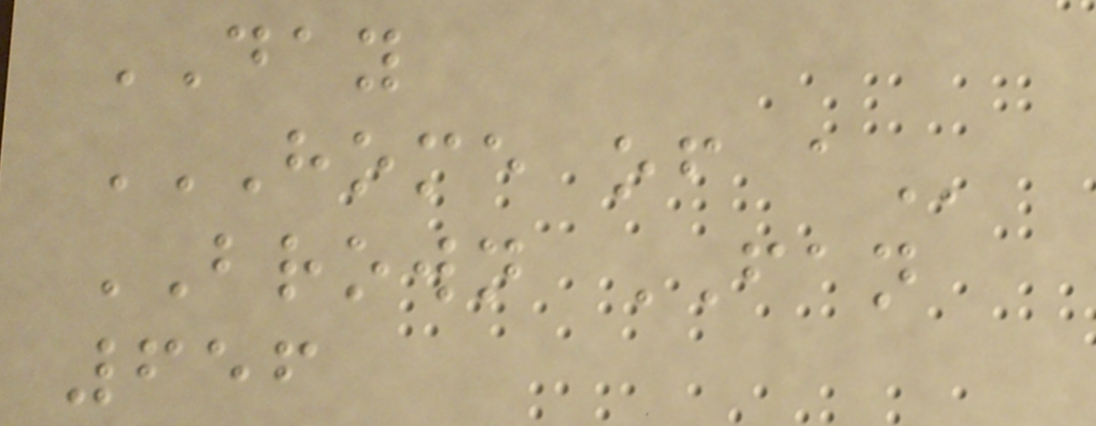DAY
HOME OF A
BROWN FAN
656
